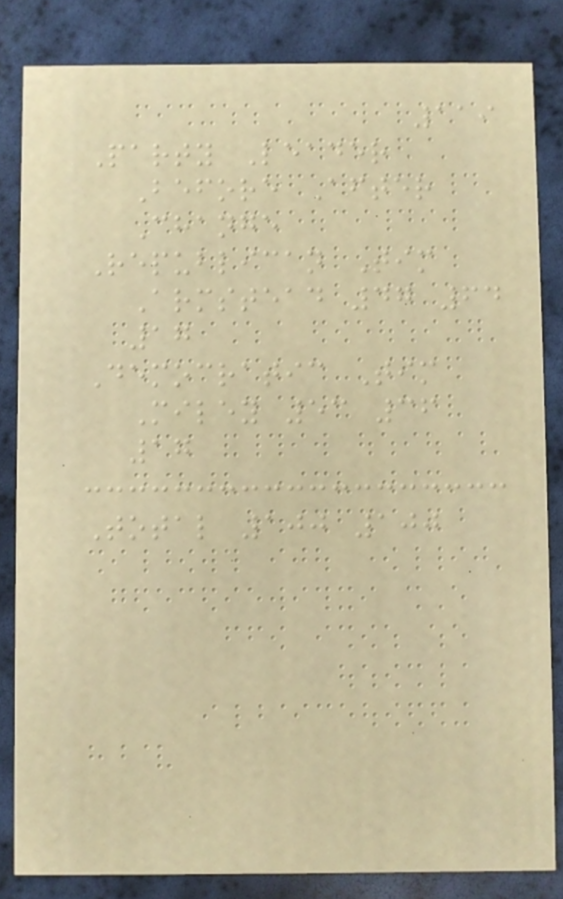119
Party Leader
Before After
Change
Republican Tim
Armstead 47 64
17
Democratic Tim
Miley 53 36
17
Total 100 100
